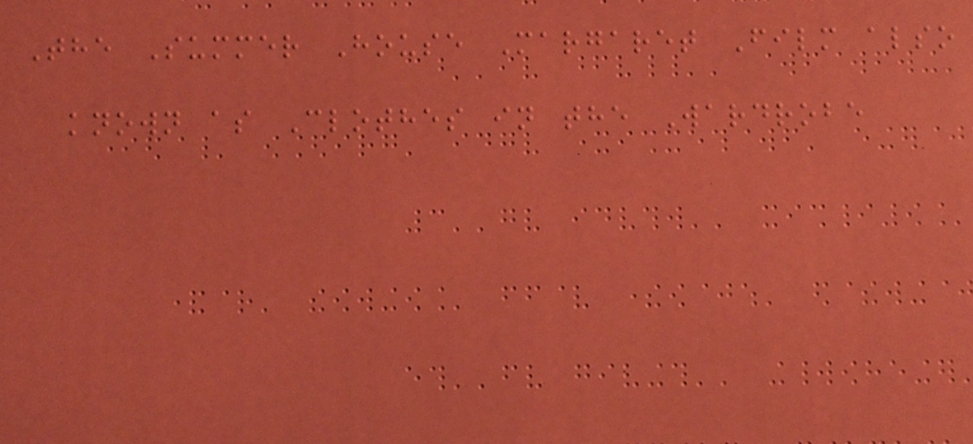The Summer House Margaret Film also
known as Clothes in the Wardrobe
